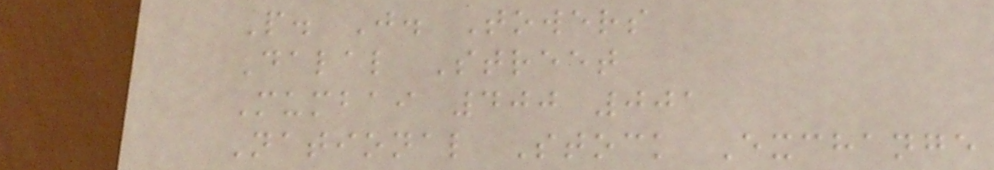P. J. Towers
Dalal Street
Mumbai 400 001
National Stock Exchange
